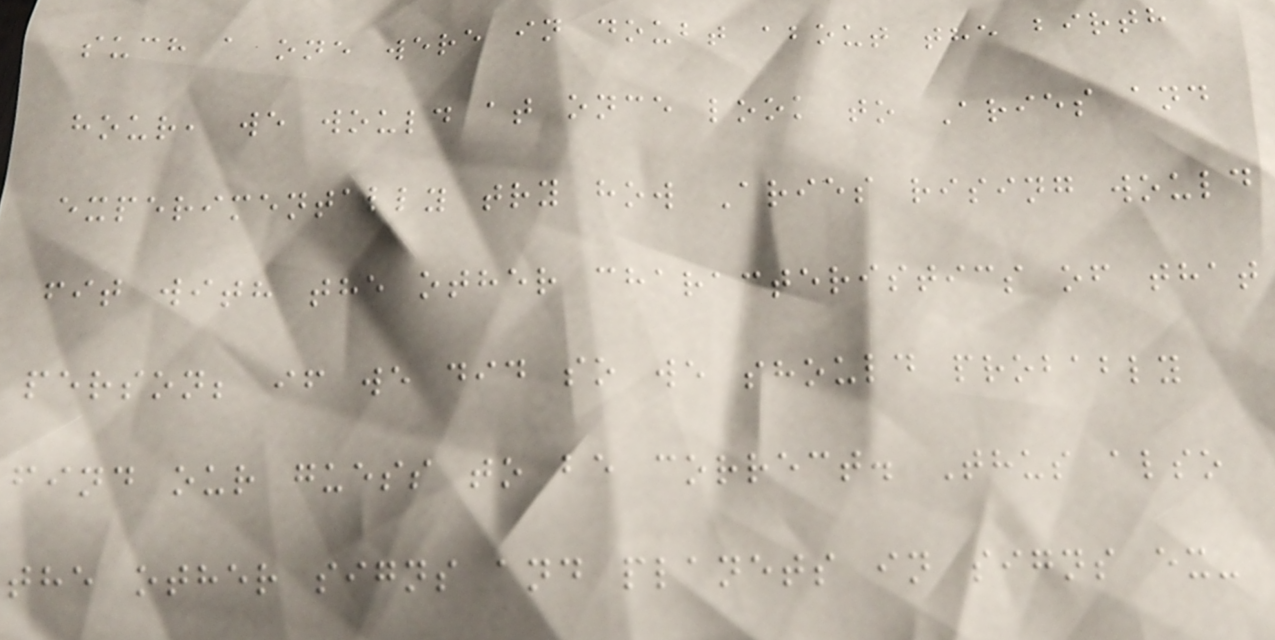such a one were in doubt about the birth
hour, we would at once look to Aries and
experimentally try how Aries rising would
fit with the other characteristics of that
person; if we did so we should probably
find our guess to be correct. Thus also
the other signs and planets in signs ex-
